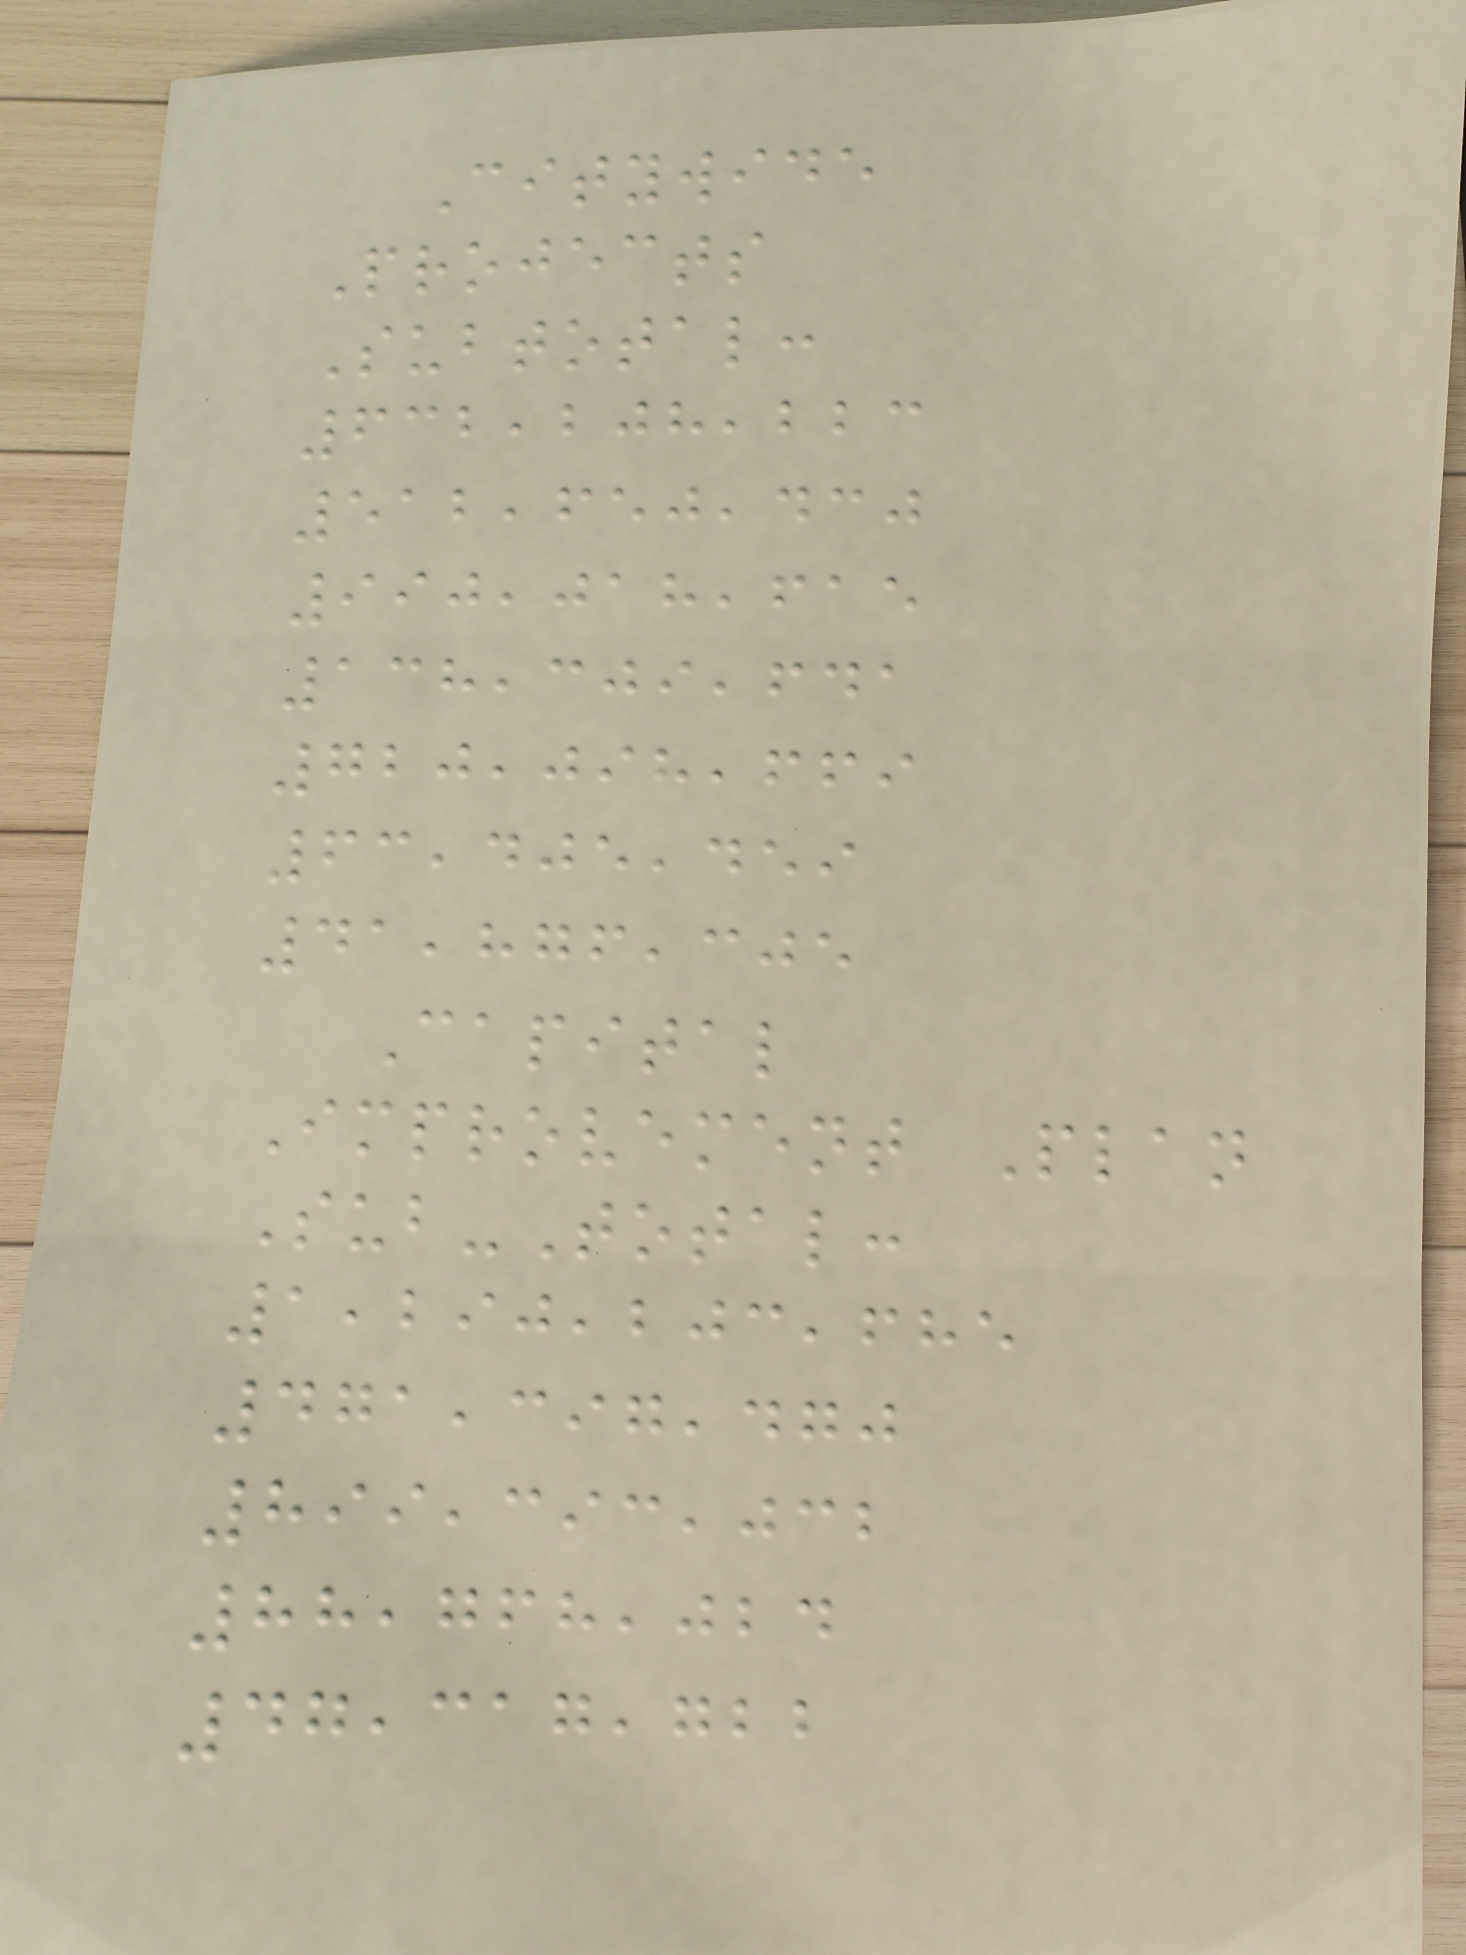Citywide
Projects
Subtotal:
632,208,223
512,650,430
990,018,615
138,309,641
720,098,669
63,405,459
41,876,305
Capital
Improvement Plan
Sub-Total:
1,290,203,685
471,397,470
899,393,032
88,768,024
47,317,722
